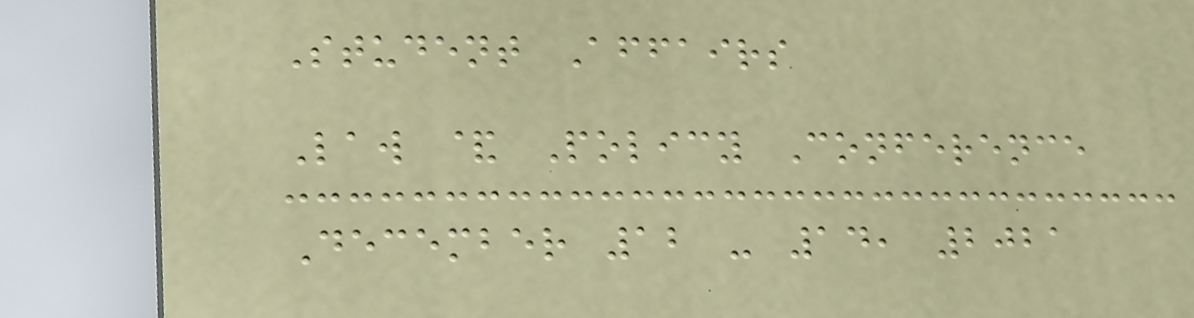Student Affairs
Law & Policy Conference
December 12 - 14, 2021
